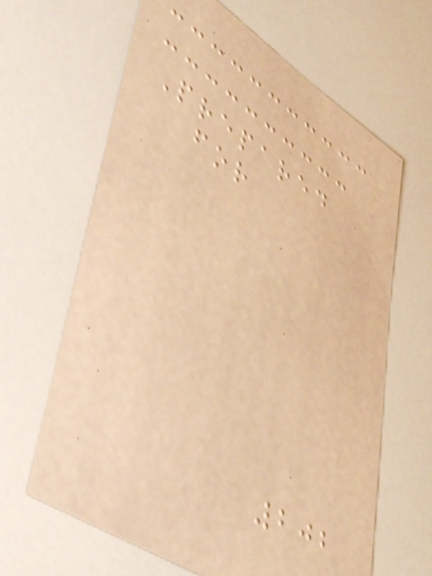Prepared
for
202
